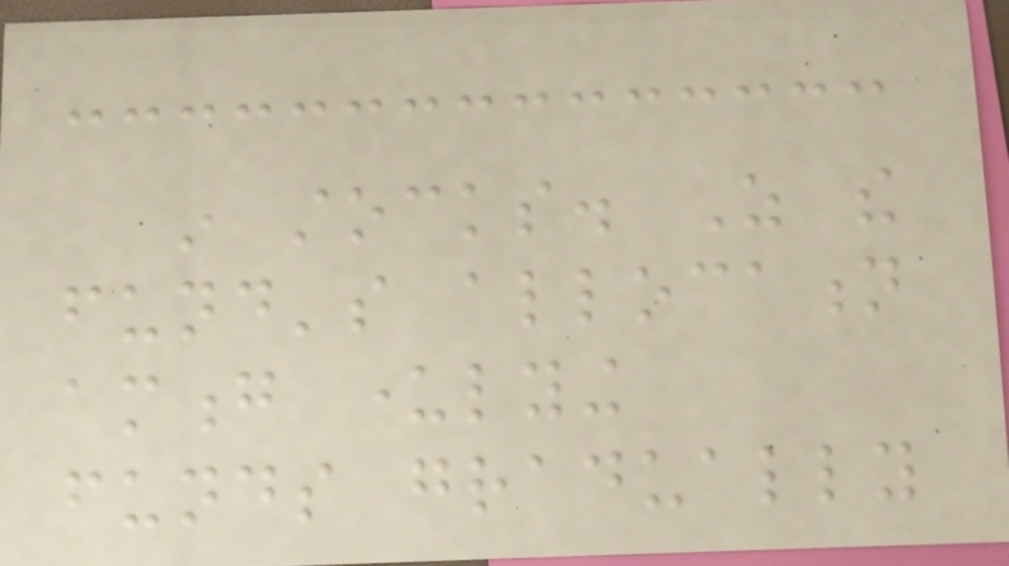in stocks. As the
fund's allocation
among underlying
funds gradually
